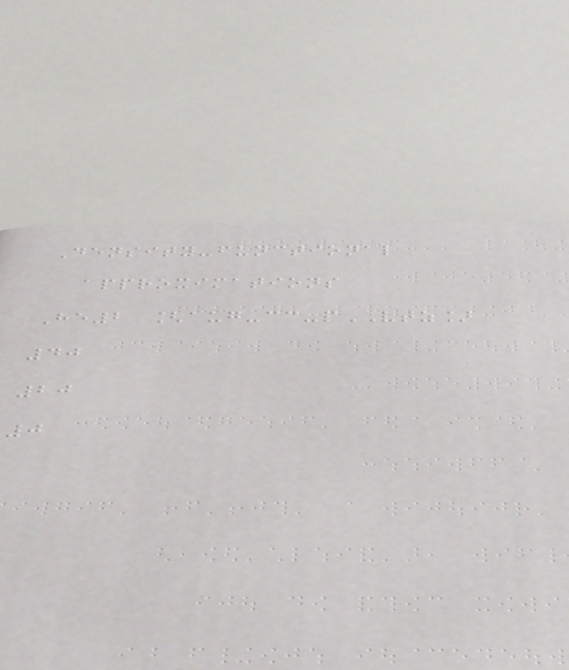Density-functional
approximations
He2 [aug-cc-pVTZ]
40
20
0
